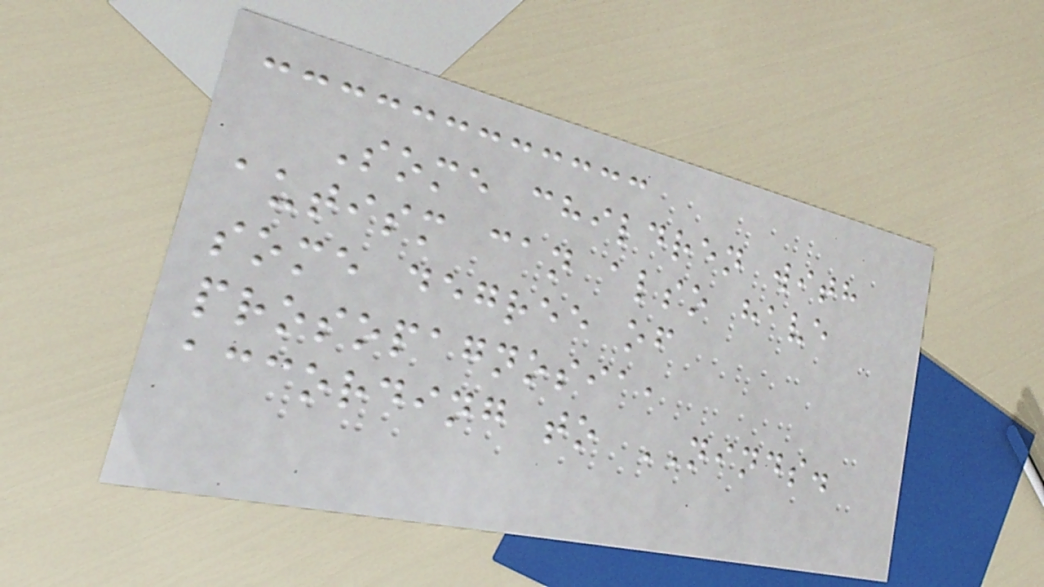Some children with
autism can also have
some degree of
prosopagnosia,
according to NINDS.
